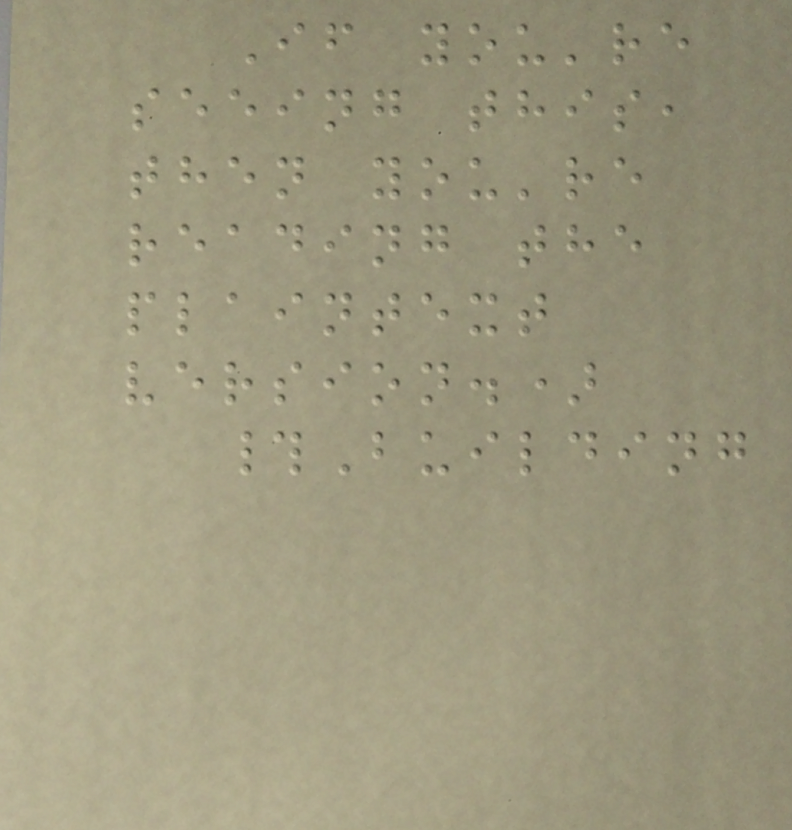If you're
seeing this,
then you're
reading the
plaintext
version.)
#Building
